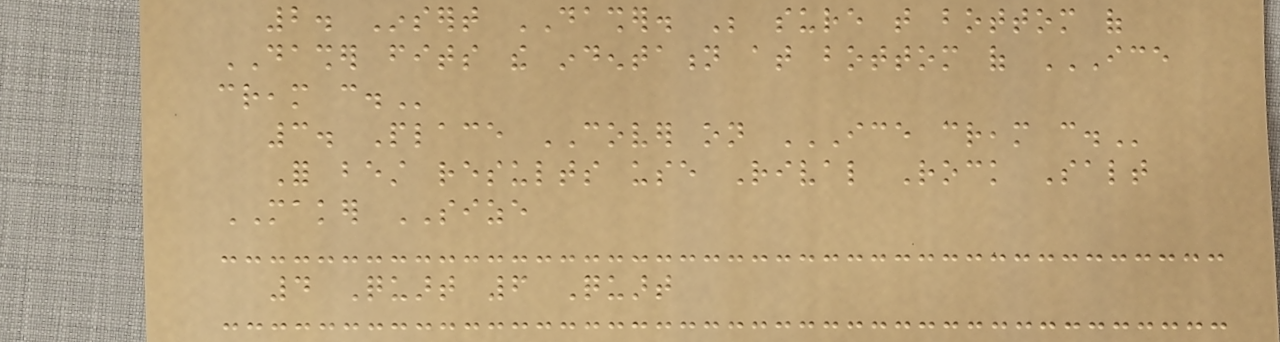2. Insert DASHER. Be sure that bottom of
DASHER fits the indentation at bottom of ICE
CREAM CAN.
3. Place COVER on ICE CREAM CAN.
For best results use Rival Rock Salt
MAKER SIZE
4 Quart 6 Quart
